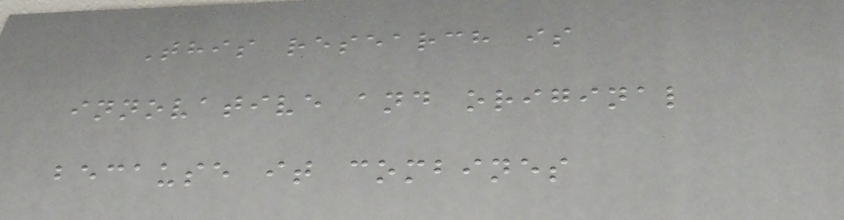This research is
innovative and original
because it combines
